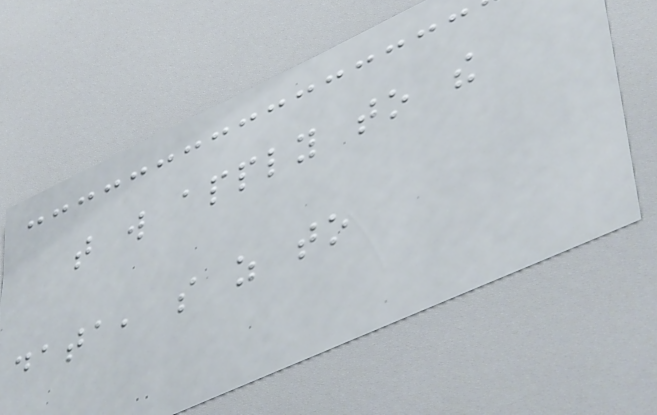that will apply to the
data, so as to
